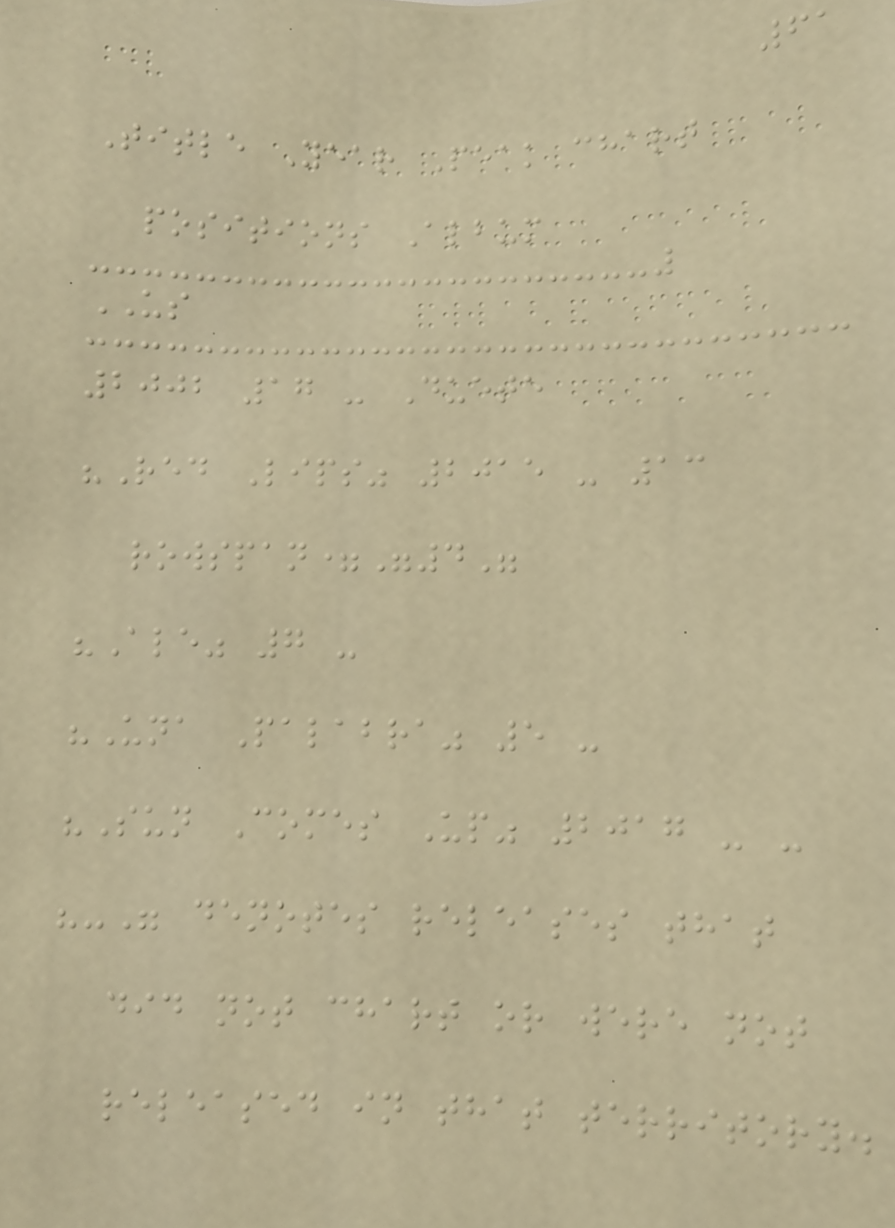61
Title Year Peak chart
positions Album
US
2002 17 - Duete
"Red Lips" 2015 - 13
rowspan="4"
"Ale" 7 -
"Una Palabra" 5 -
"Sun Comes Up" 2017 - -
"-" denotes releases that
did not chart or were not
released in that territory.
